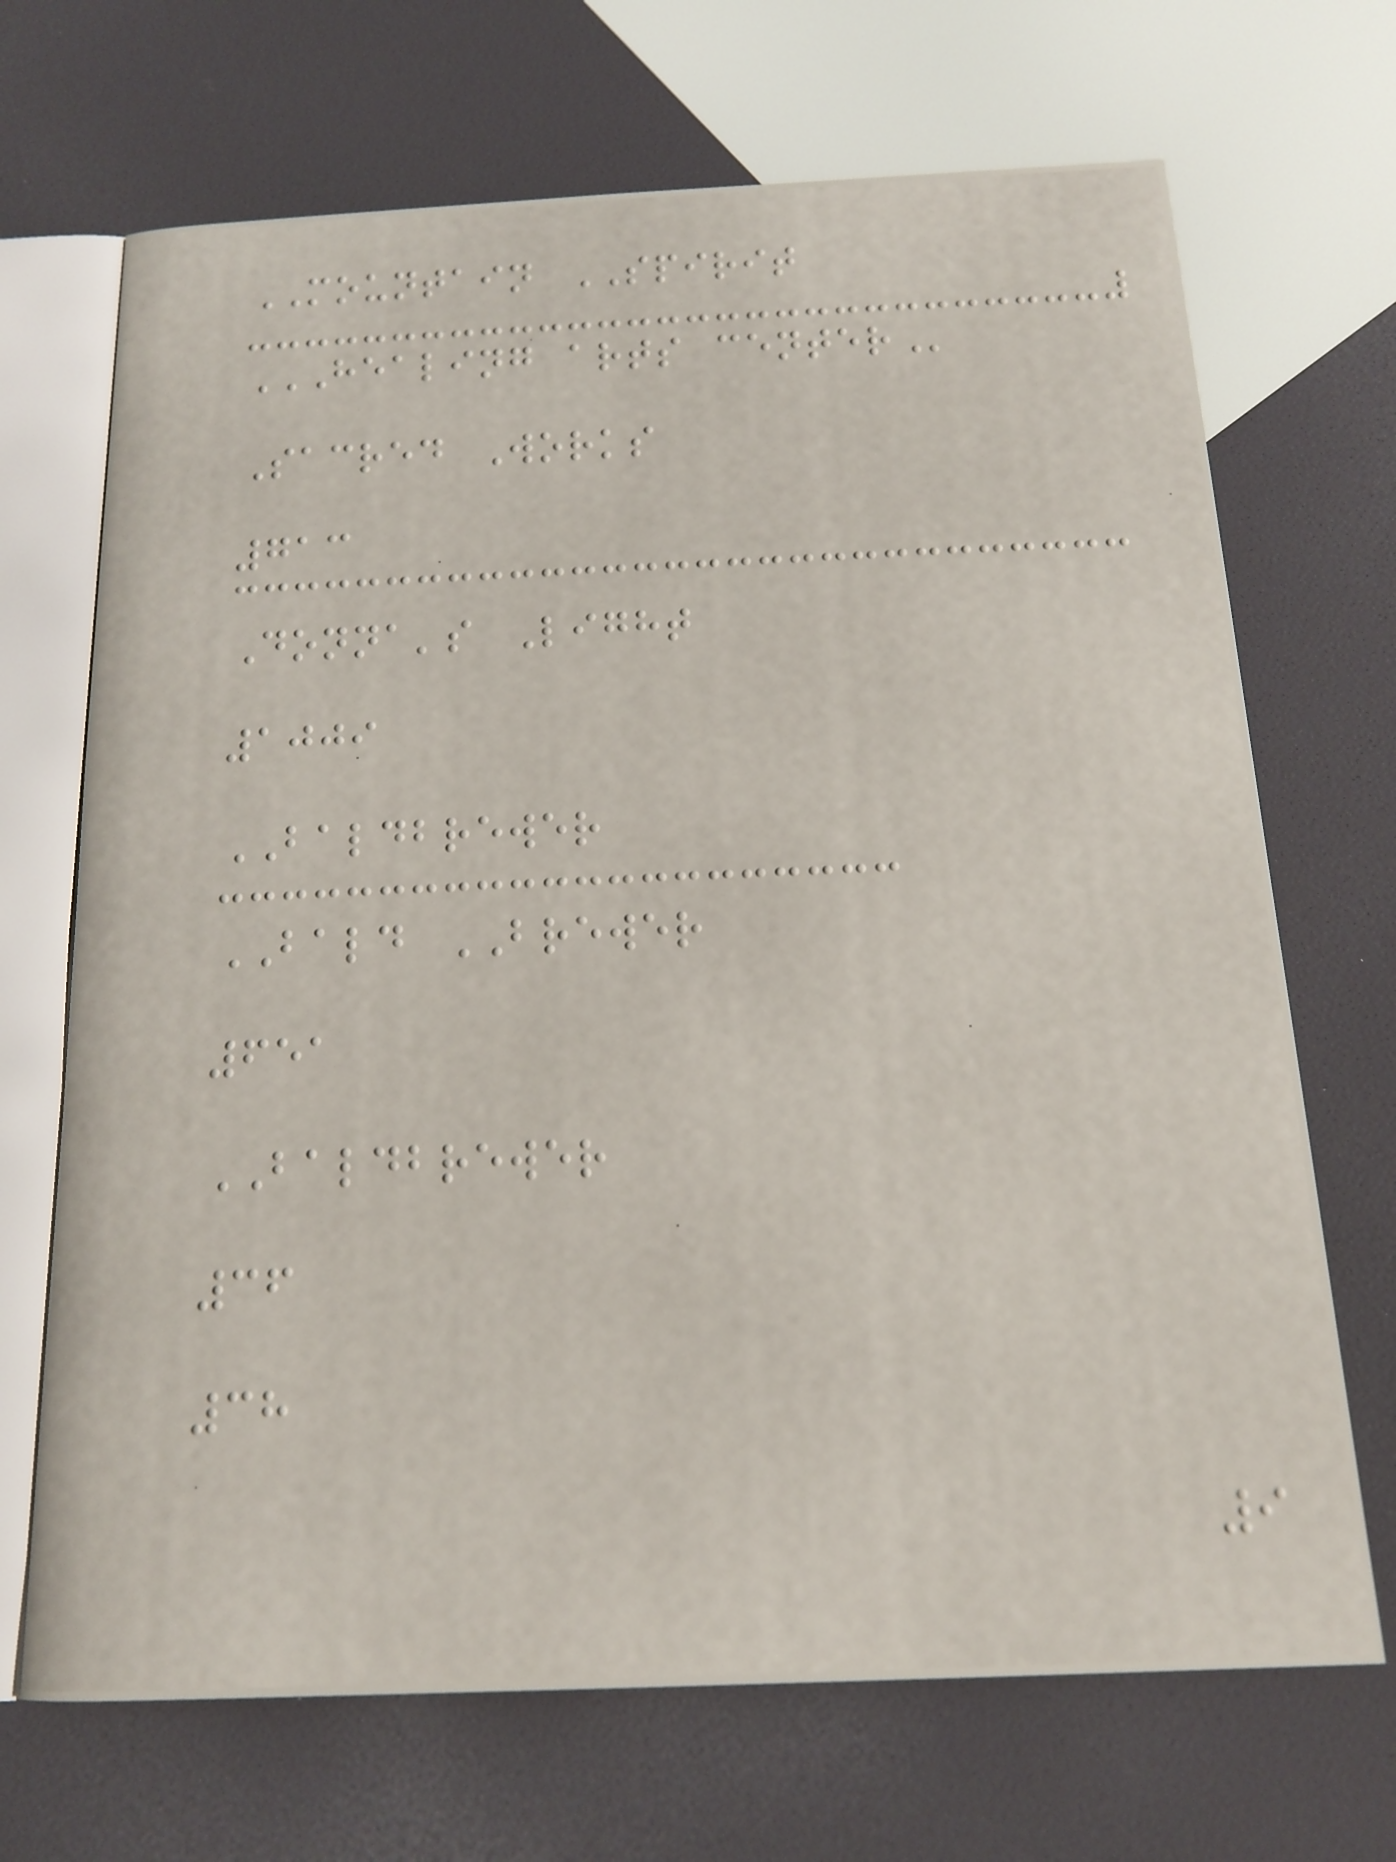MOUNTAIN SPIRIT
HEALING ARTS CENTER
Sacred Works
713
Donna's Light
1009
BALDBREWER
BALD BREWER
651
BALDBREWER
36
38
9
